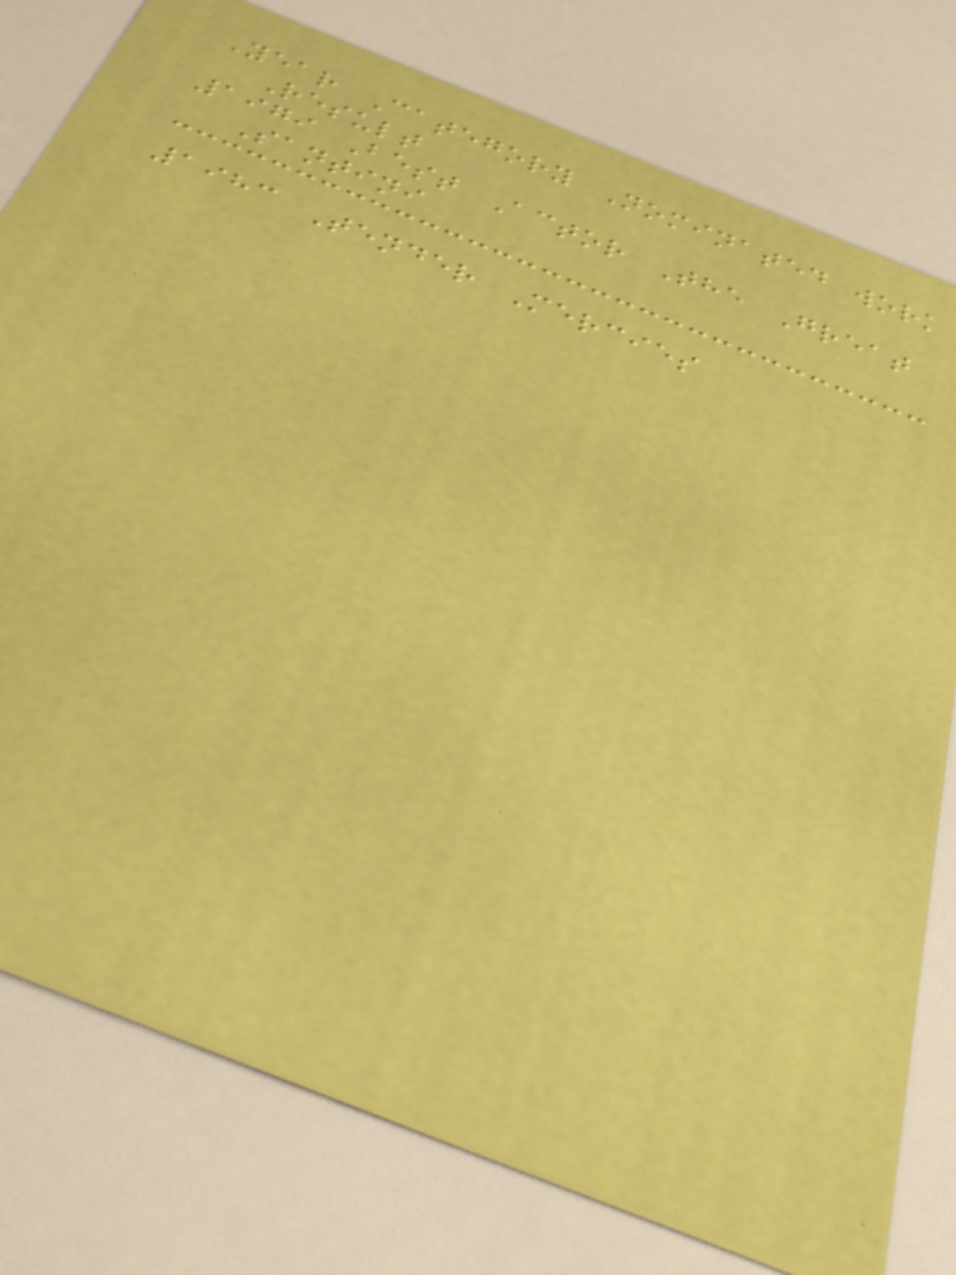Year Category Nominated work
Result
1979 Best Actor The Great
Santini
1983 Tender Mercies
